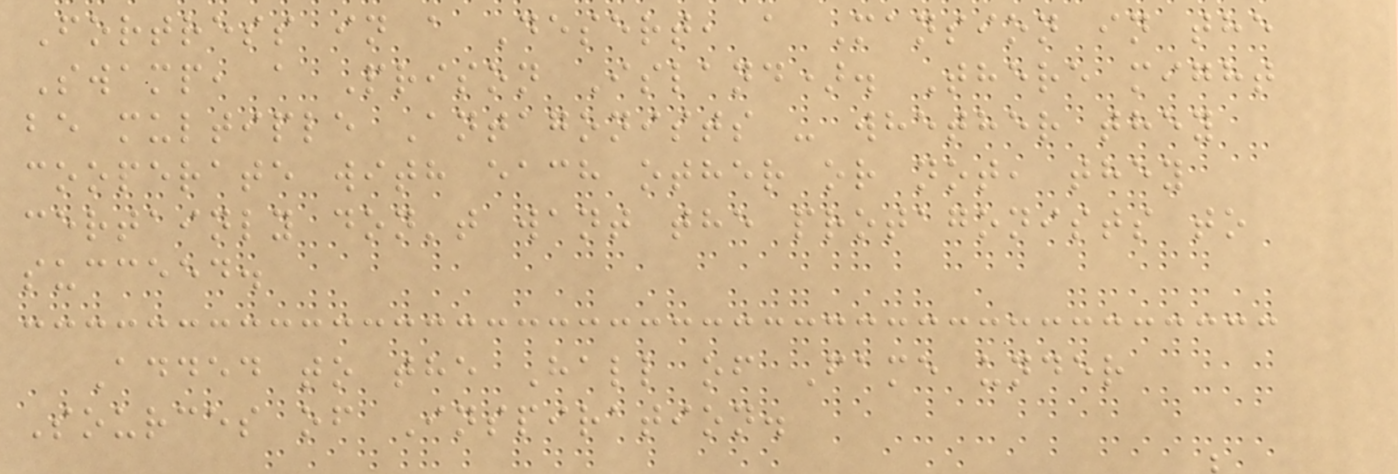Fortress in a Desert, a Mansion in the
Swamp, a Prison Island). There might
be multiple Antagonists - whether they
cooperate with each other or not, they
certainly don't want the protagonists to
succeed.
Added to the Hall of Fame under
Sources of Inspiration.
